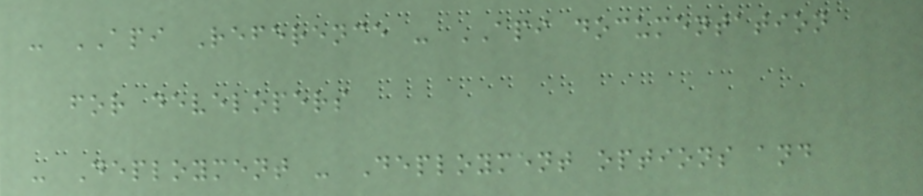- API Reference - API documentation
for developers
- Deployment - Deployment options and
